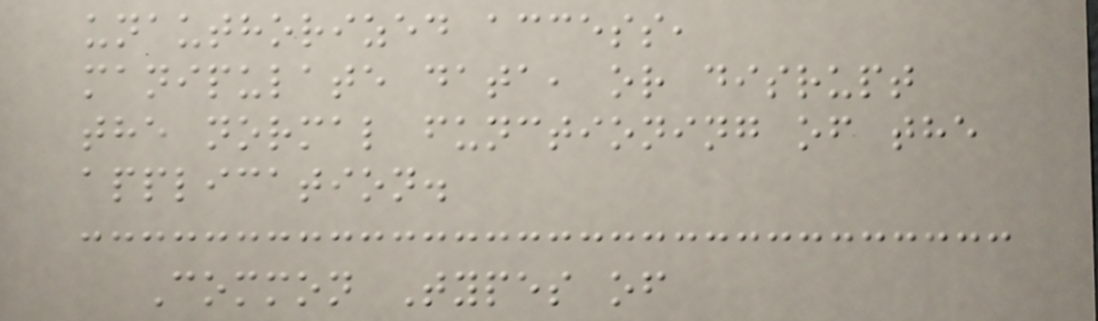unauthorized access,
manipulate data, or disrupt
the normal functioning of the
application.
Common Types of
